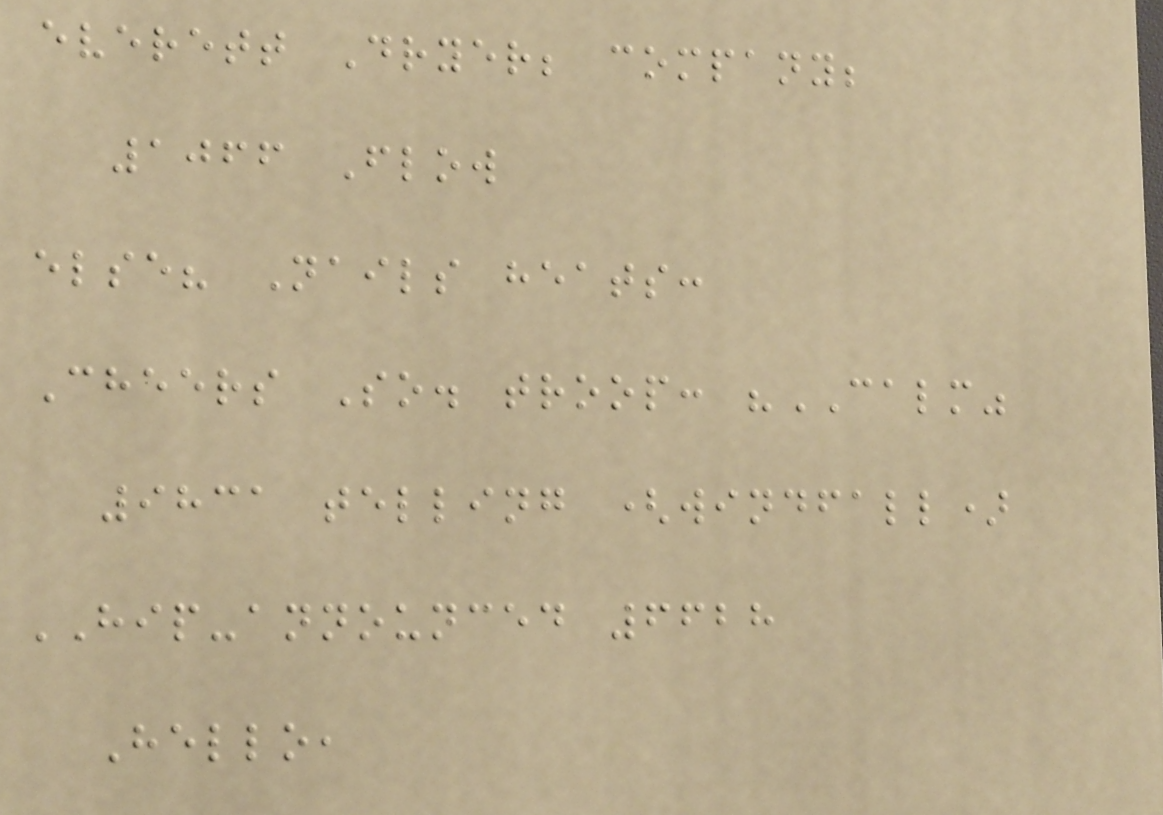everett Dryer; company;
1066 Flow
else? Nails heats:
Cheers So. troop: "CALM"
9831 telling (windfall)
HIP-announced 6628
Hello,
